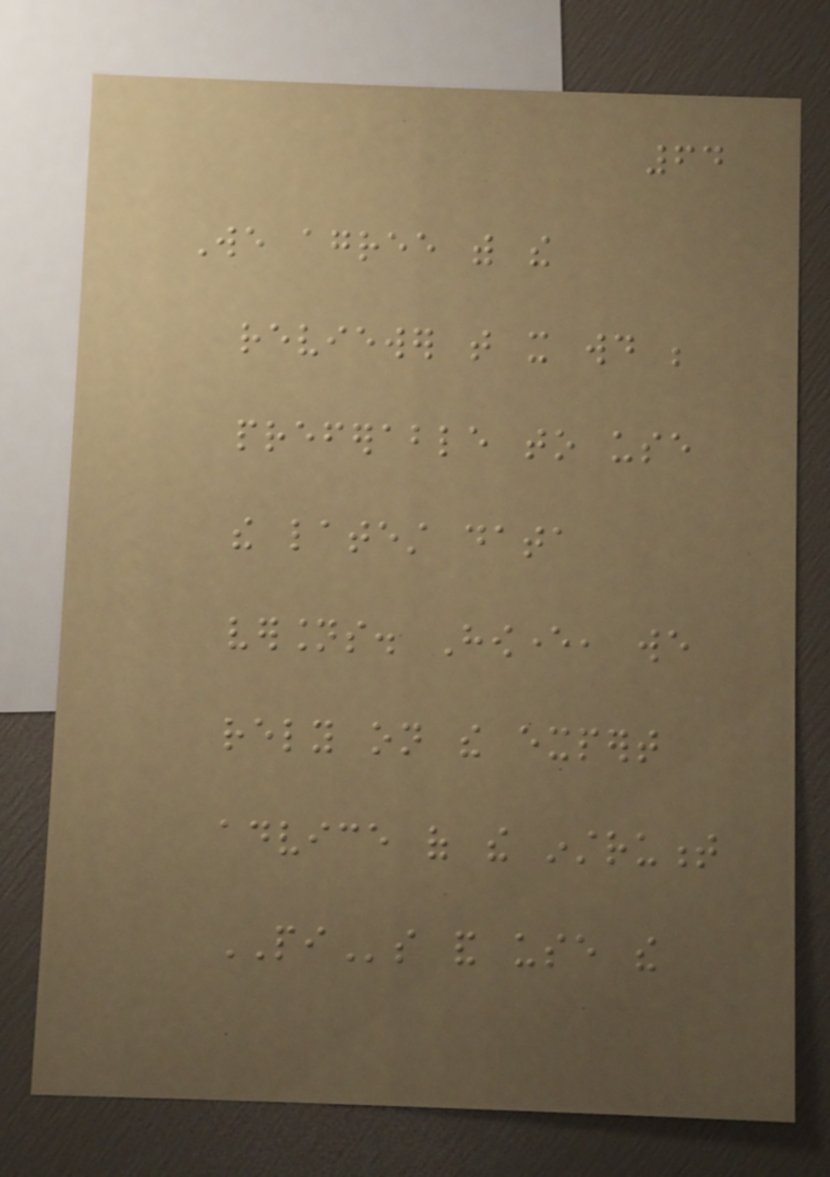64
We agree with the
reviewer that it would be
preferable to use
the latest data
versions. However, we
rely on the expert
advice of the instrument
PIs and use the
